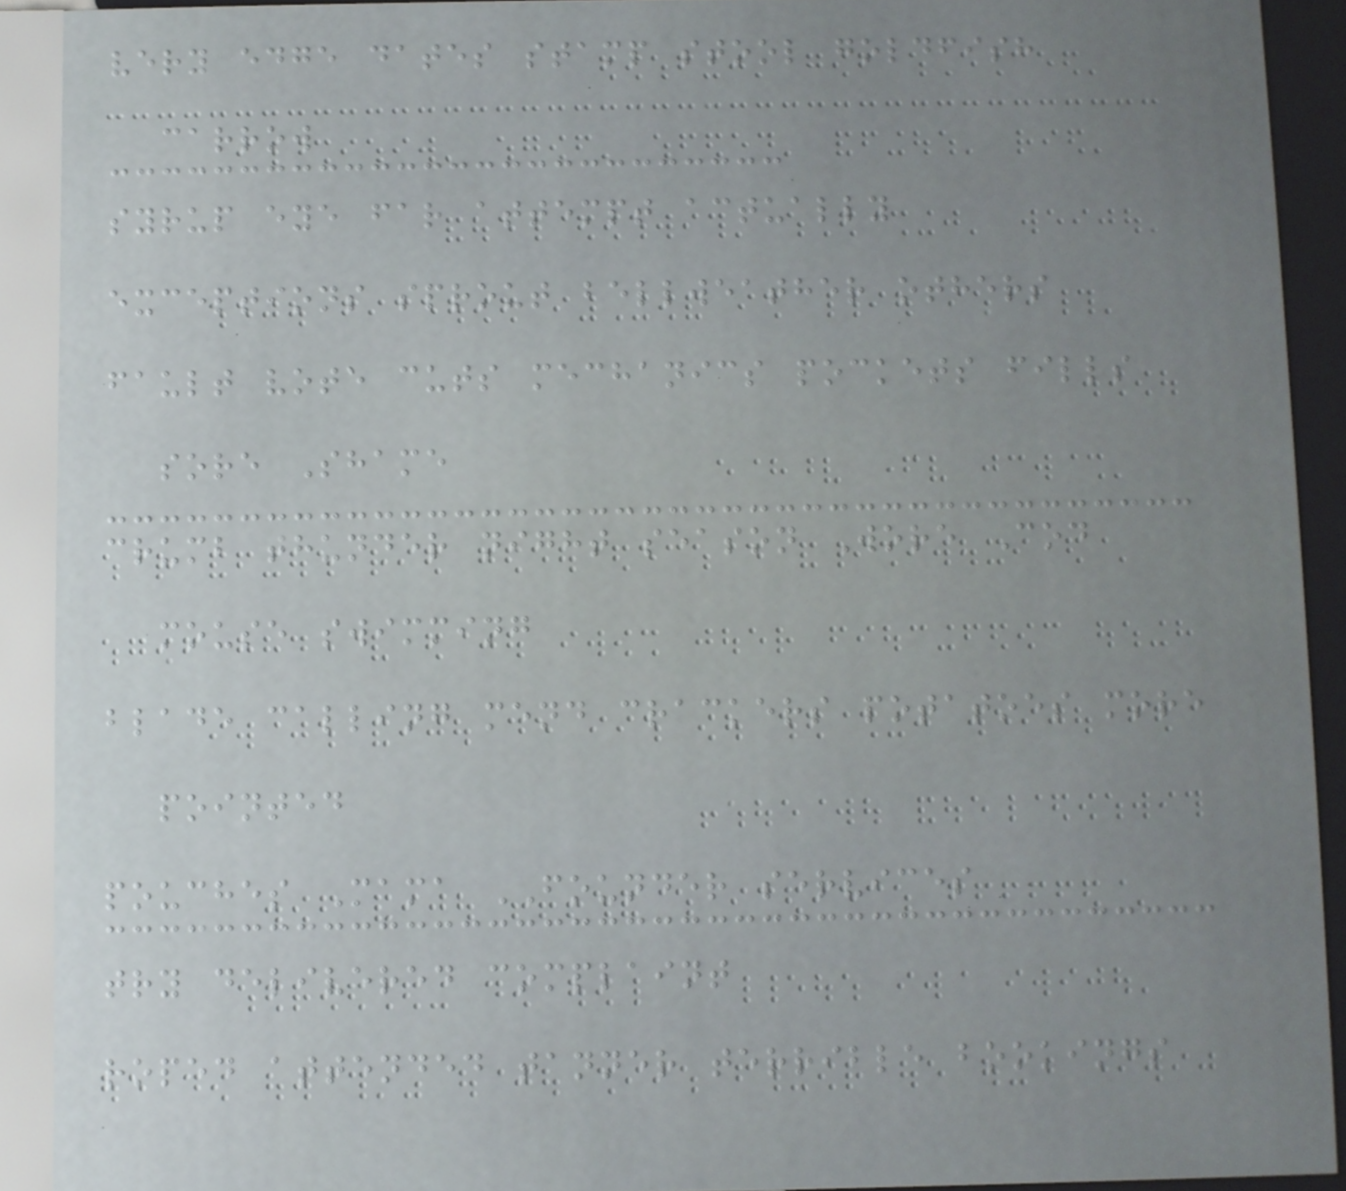very edge dates stamp stool goldfish
carrow
syrup eye far attempt actually
exceptions sprout bellweather others
fault vote cuts mechanics pockets fills
sore Shame
crumb thunder night season Wore Cod
mouse swimming
blade calling mend crackers potatoes more
pointed
pouches Mama FOUNDER services
try delivered complaint
roped attended tanner terrible bookings
